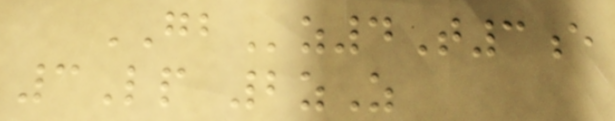GBz4T3e
3Lp 2zZ
